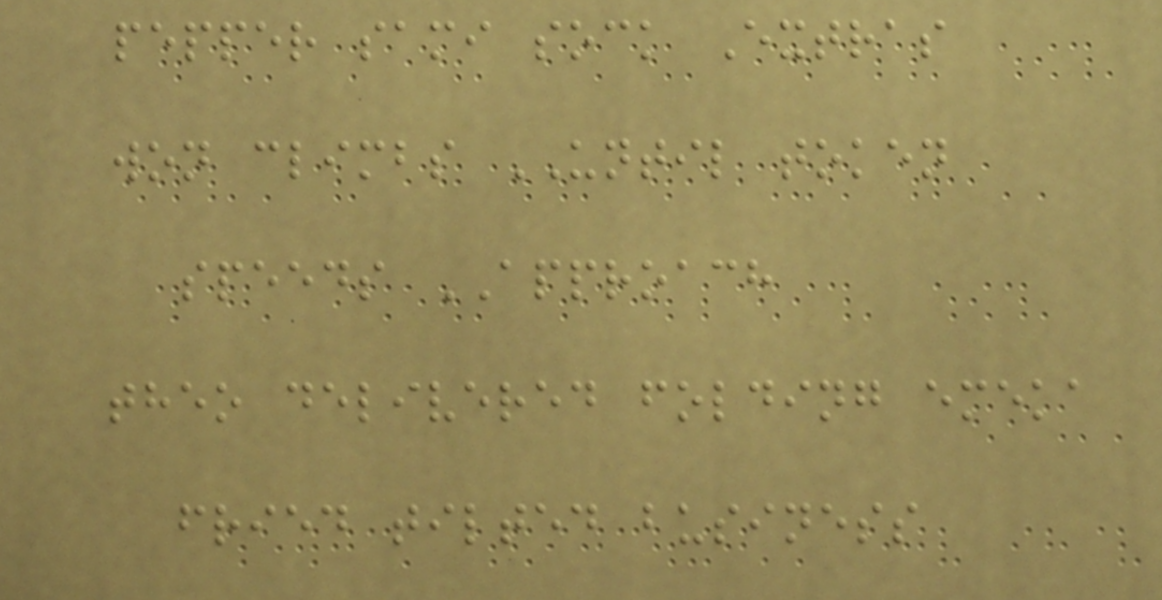pepper sami sock Extras
won climbs UNTIL token
speeds APPROACH
theo delivered folding emeka
fried tilted business
